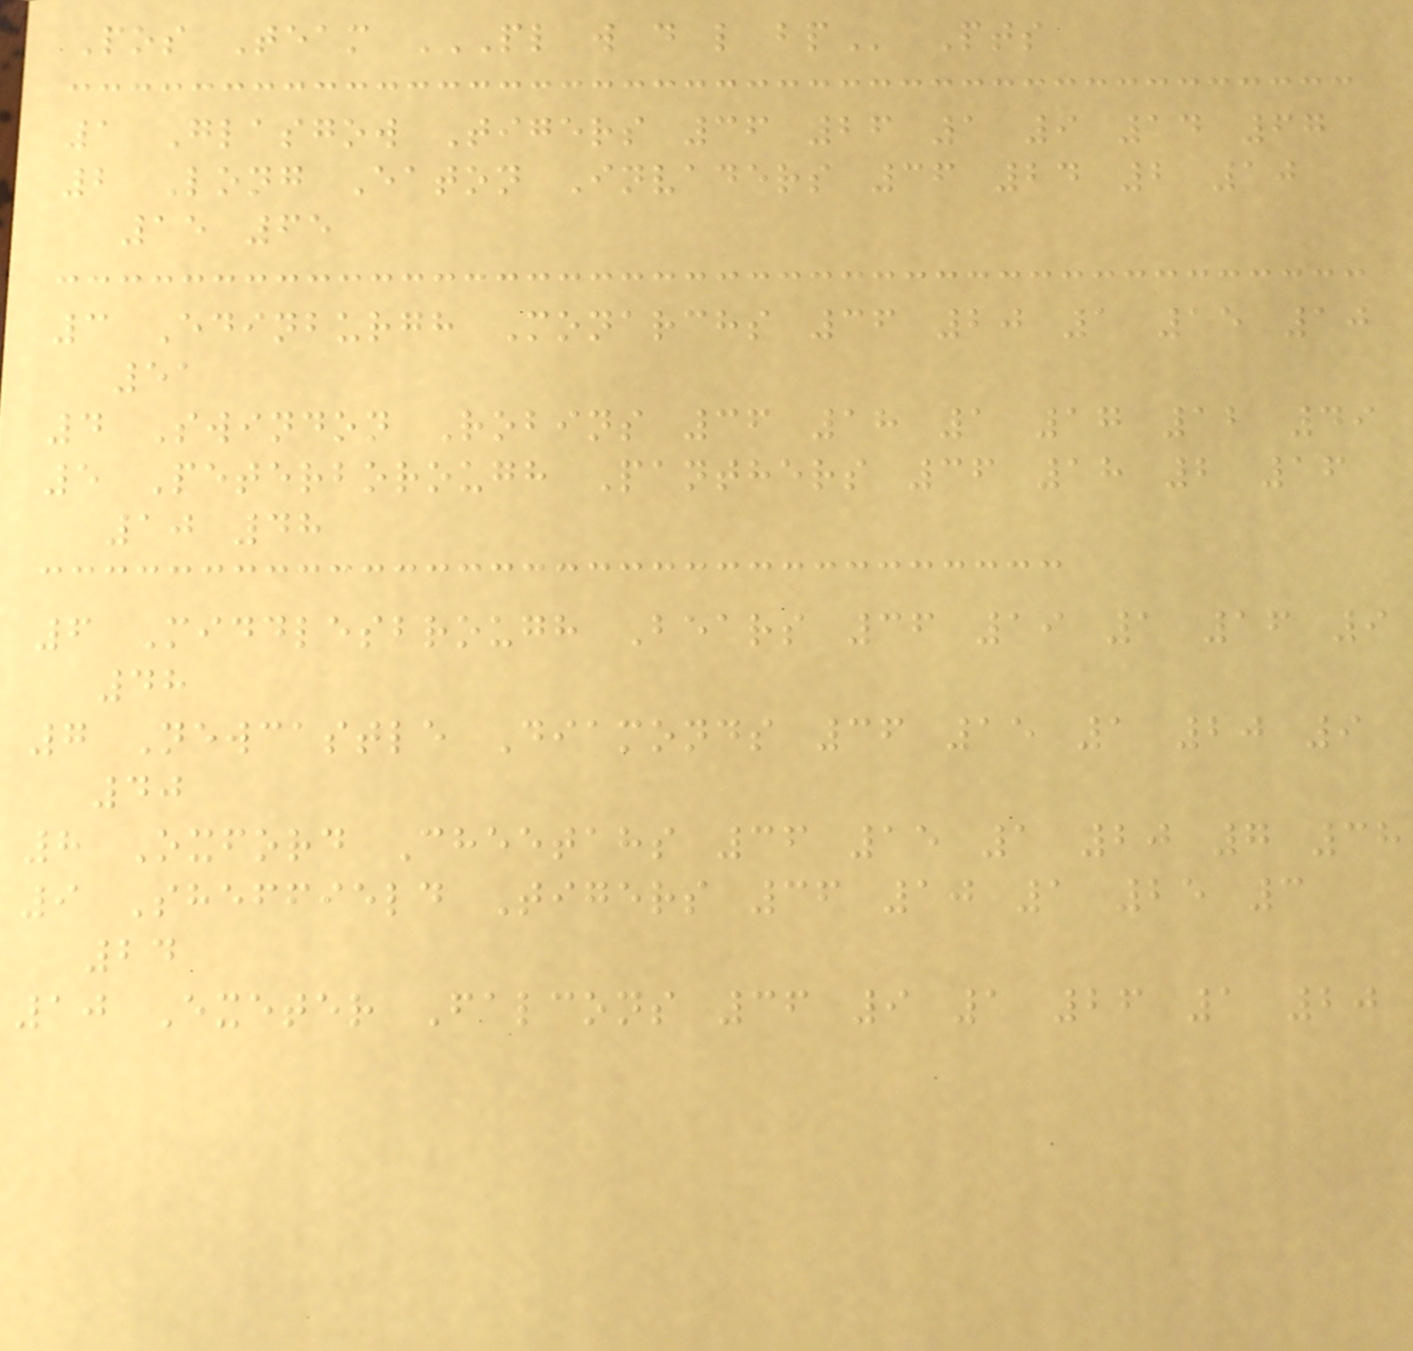Pos Team PL W D L BP Pts
1 Glasgow Tigers 36 26 1 9 14 67
2 Long Eaton Invaders 36 24 2 10
15 65
3 Edinburgh Monarchs 36 20 1 15 10
51
4 Swindon Robins 36 18 1 17 12 49
5 Peterborough Panthers 36 18 2 16
10 48
6 Middlesbrough Bears 36 19 1 16 9
48
7 Newcastle Diamonds 36 15 1 20 9
40
8 Oxford Cheetahs 36 15 1 20 7 38
9 Sheffield Tigers 36 10 1 25 3
24
10 Exeter Falcons 36 9 1 26 1 20
